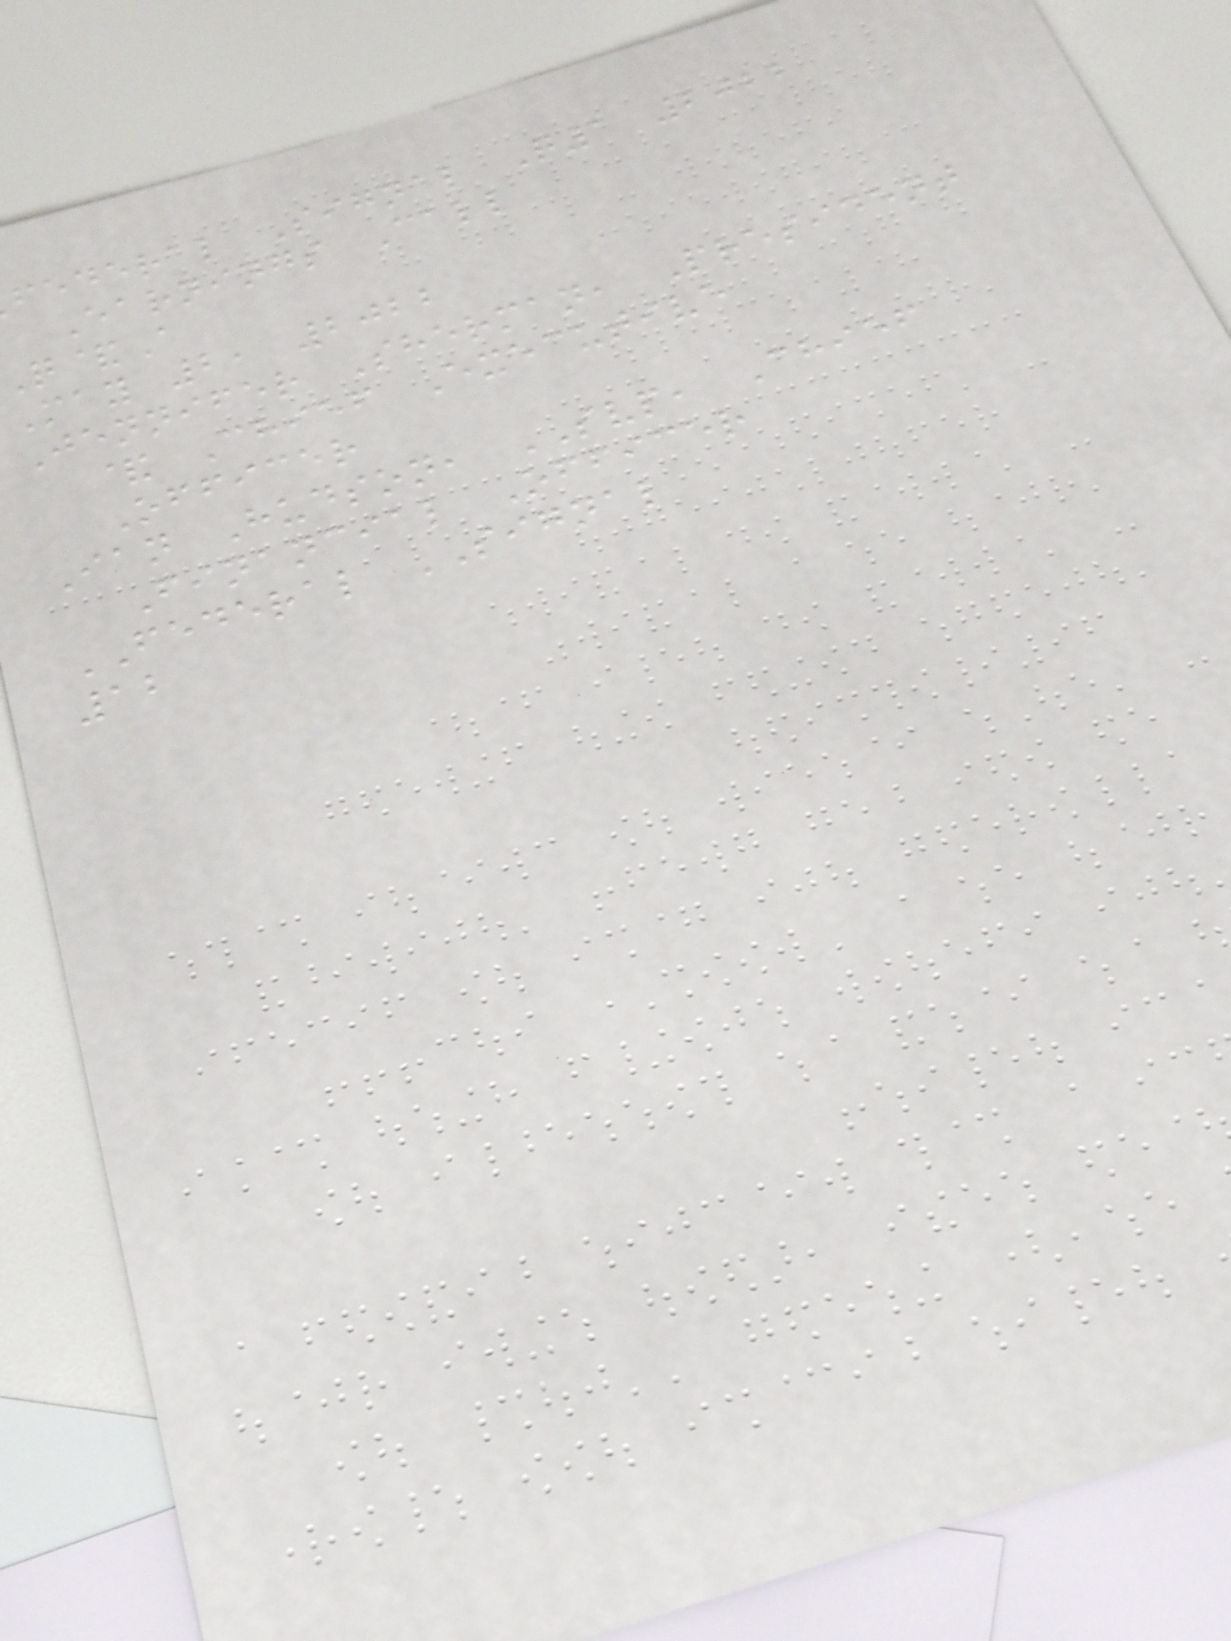federal Signal Q1 2022
Earnings Call
&A
May 2, 2022
Jennifer Sherman, President
& Chief Executive
Officer
Ian Hudson, SVP, Chief
Financial Officer
FEDERAL SIGNAL
12
